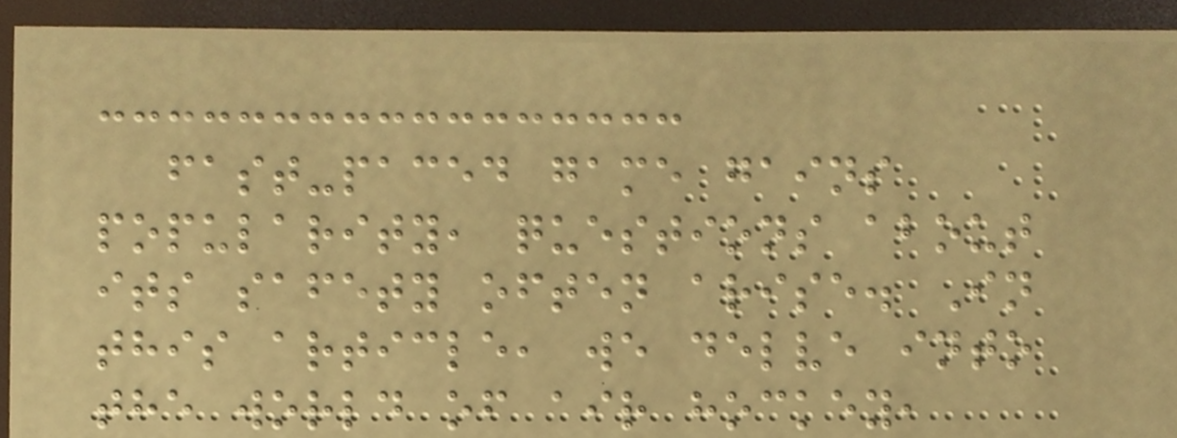fast-paced game gains
popularity, questions about
its safety often arise. In
this article, we delve into
the world of air hockey,
